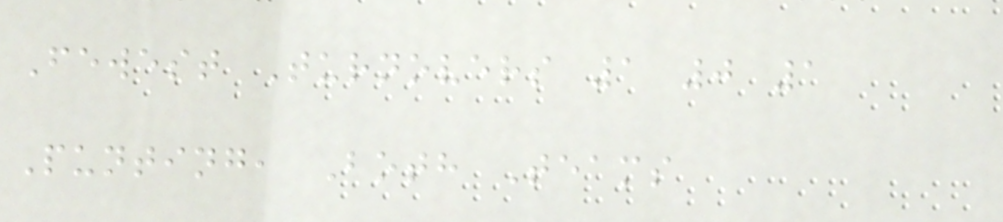Fewest Turnovers 1 0 1
Punting, Both Teams
